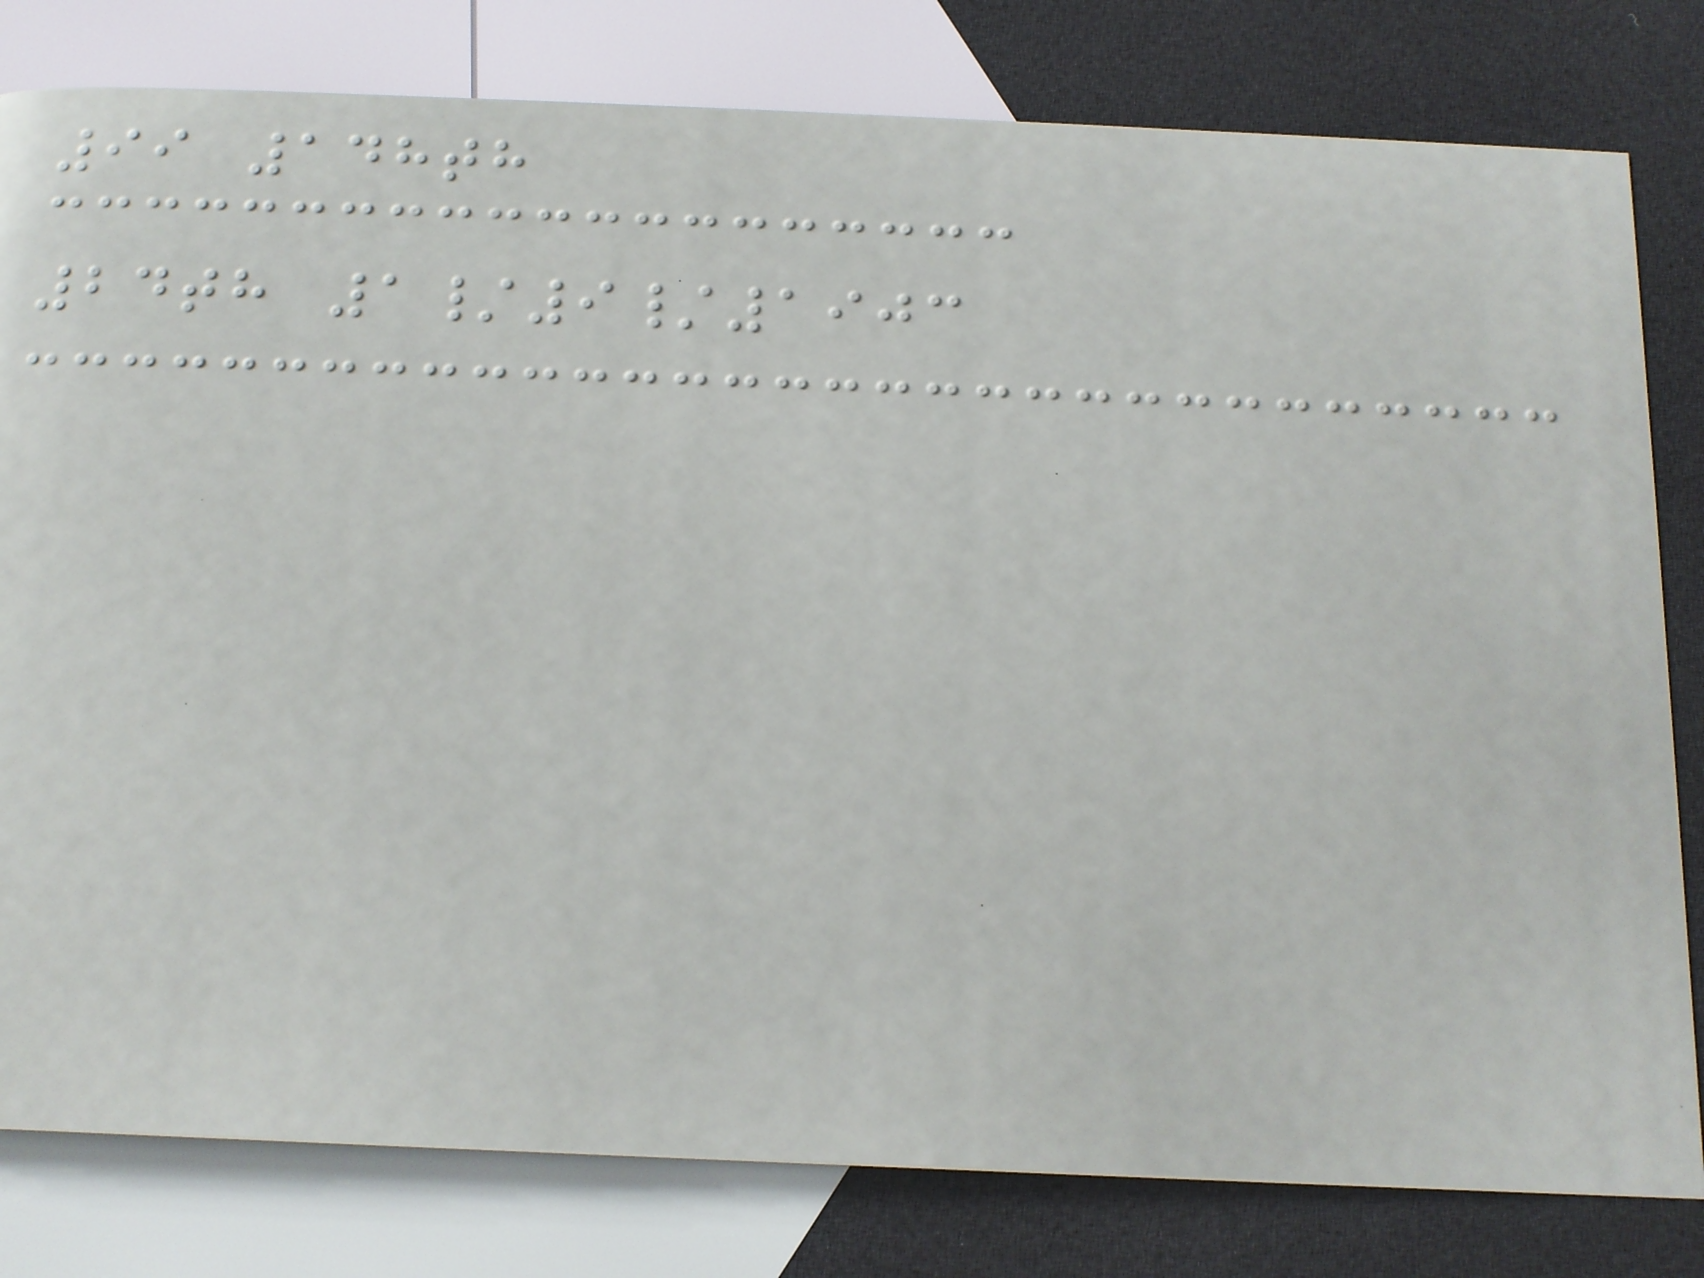99 148th
24th 1/9/1903
